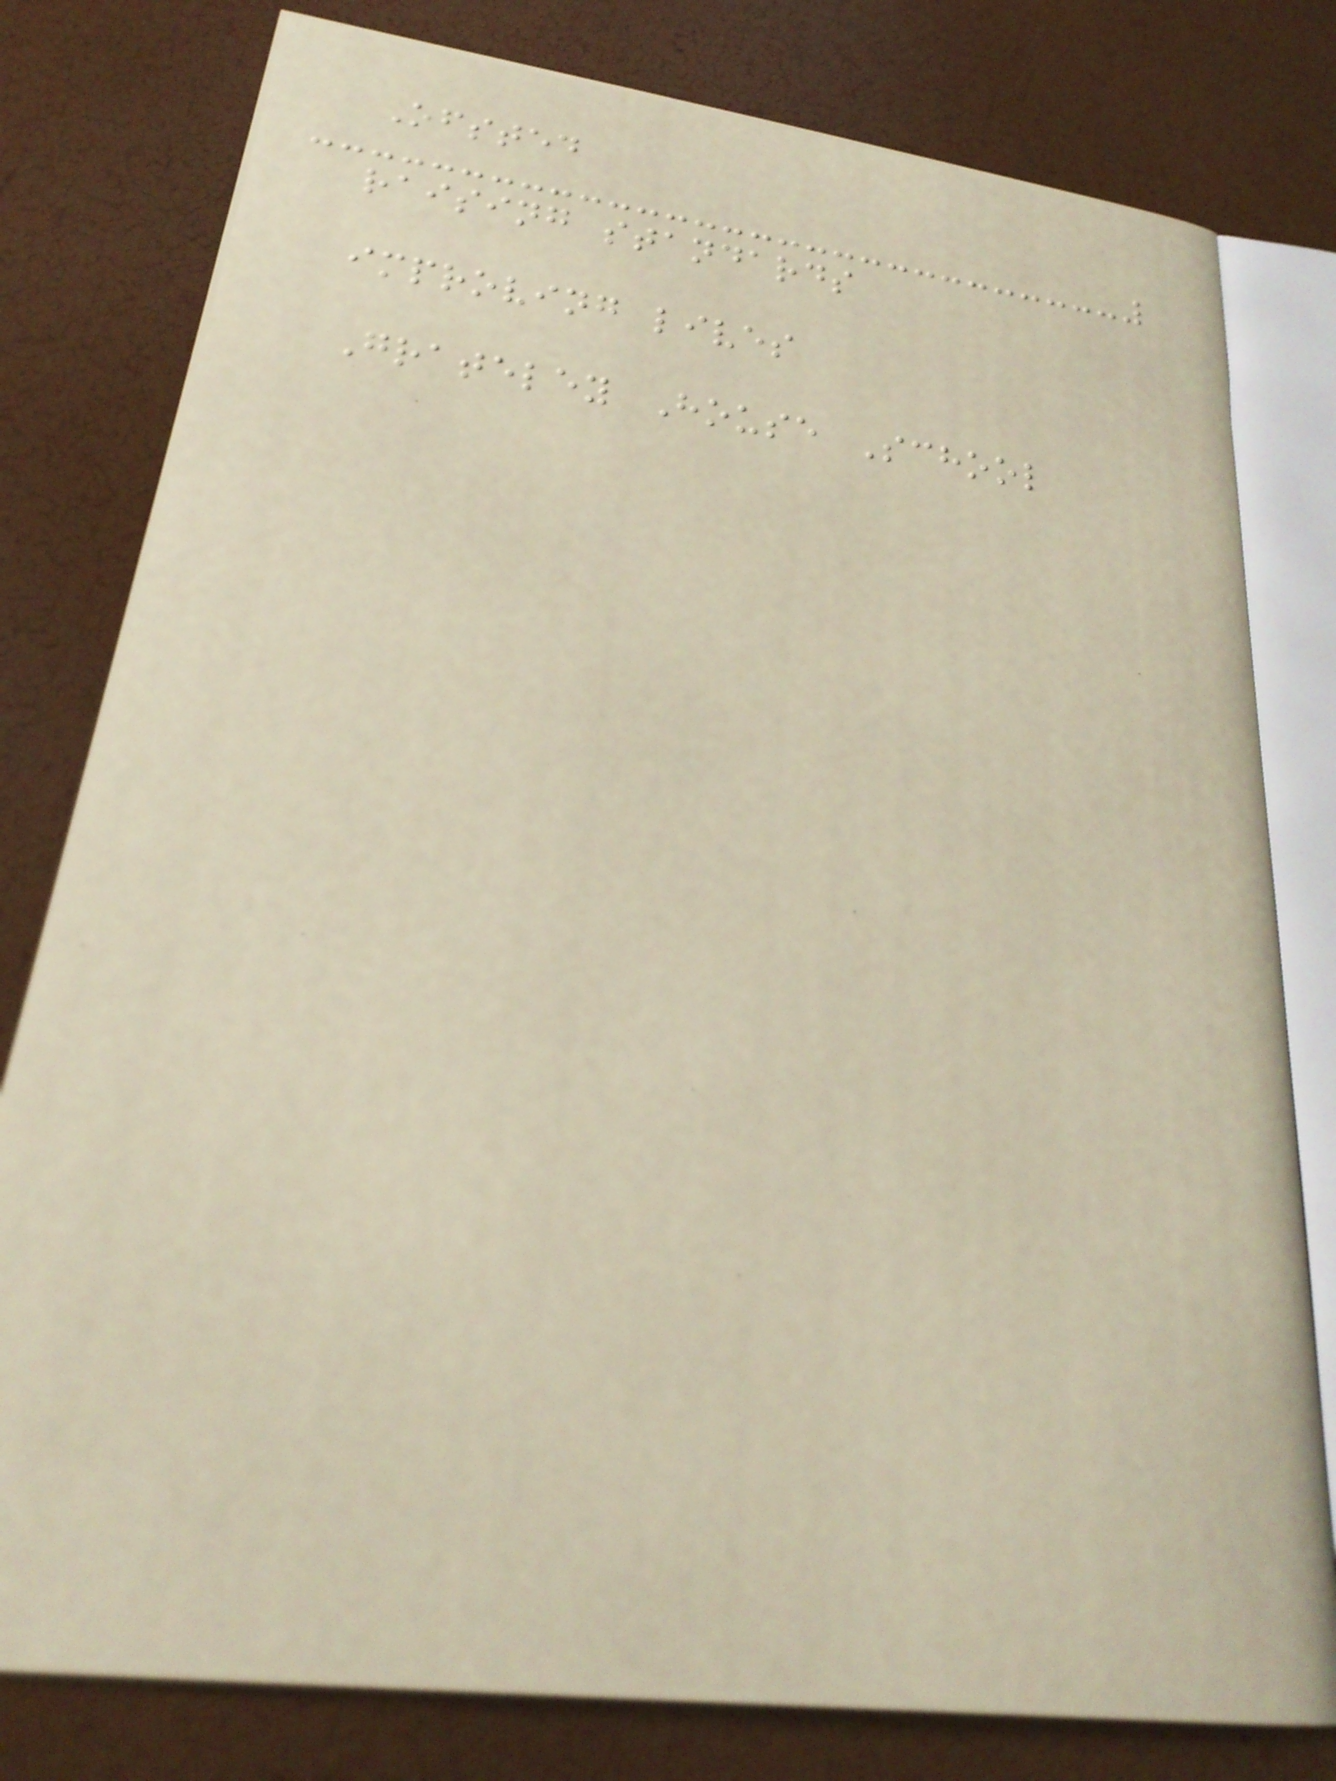Ofsted
raising standards
improving lives
Grateley House School
